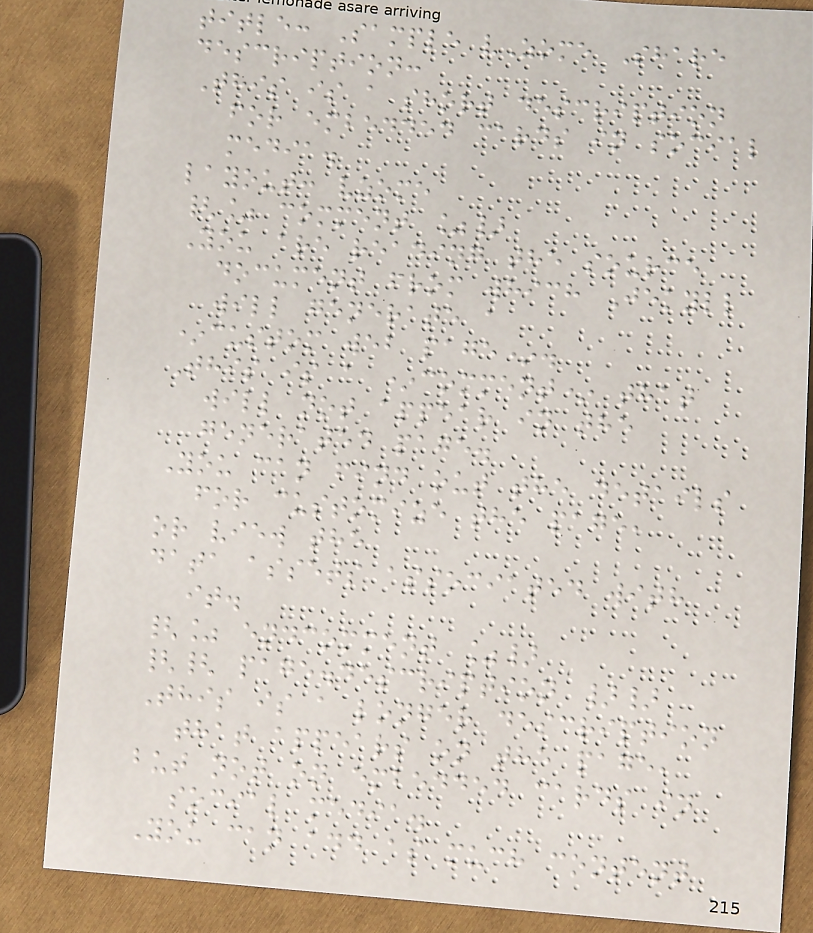title: Sample vZome Share
description:
This is a short description
for embedded cards in social
media.
layout: vzome
{% comment %}
You are reading the source
document from which Jekyll
will generate a
*custom web page*.
This is a *comment* that
will not appear in the
generated page.
You can find out the details
for customize the page,
or view the
data assets associated with
it.
{% endcomment %}
{{ page.description }}
This is a longer description
that appears on the page,
but not on embedded cards in
social media.
You can add as much content
